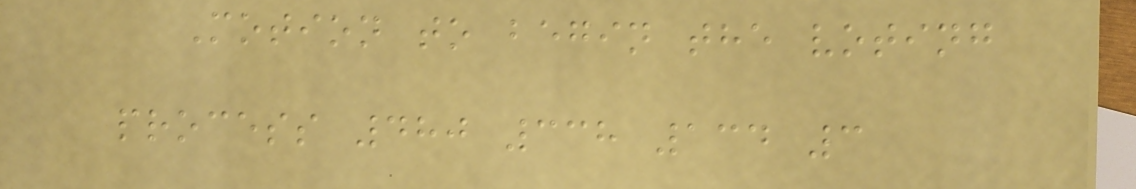Motion to begin the voting
process 480 338 134 3
